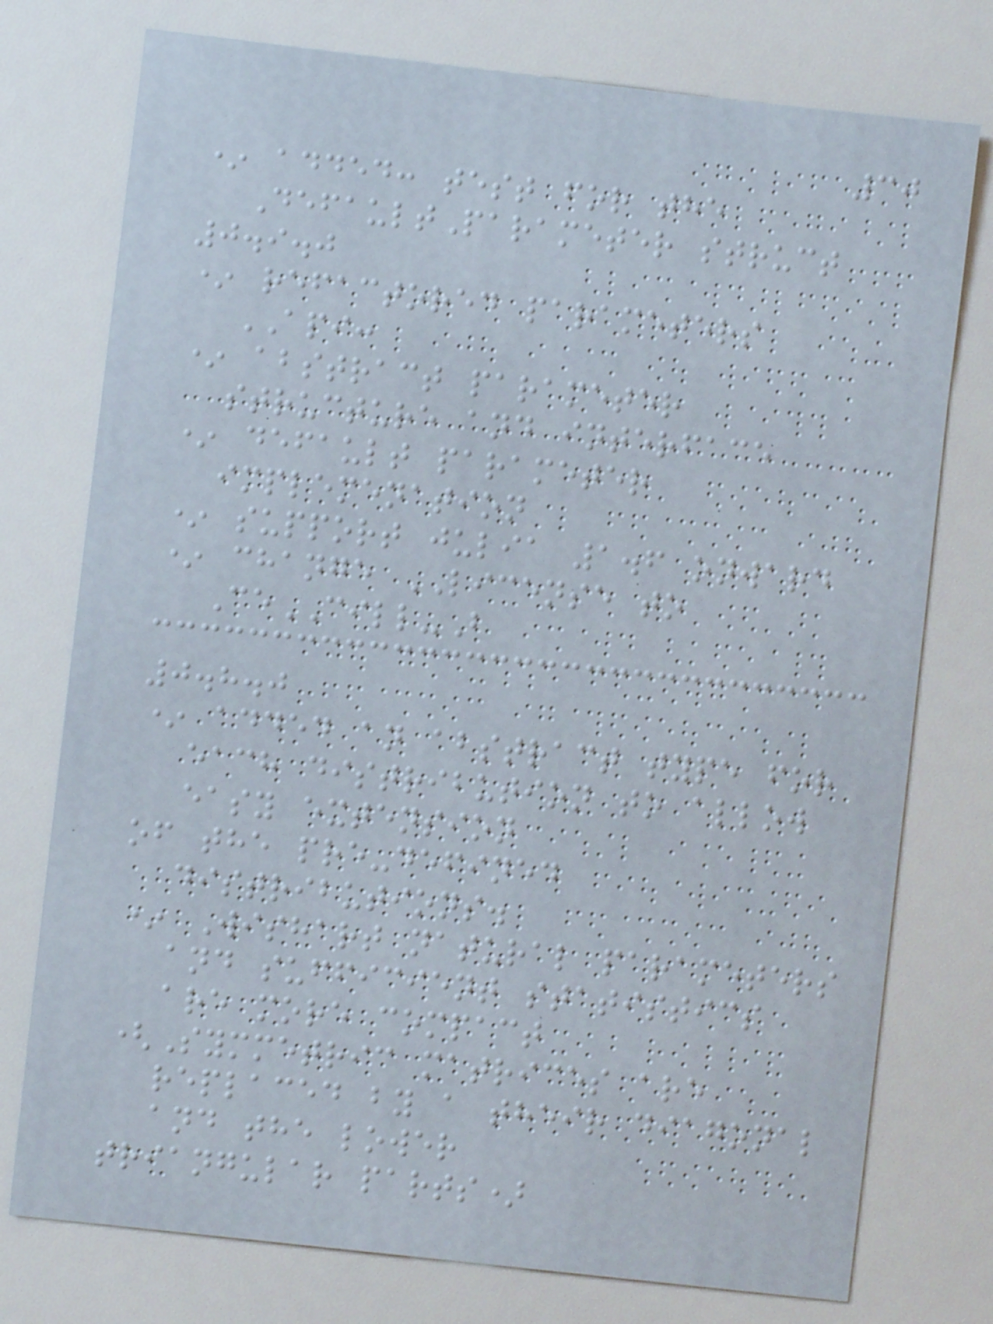30
* added: test for the
DefaultParameter struct
0.9.0
* refactored parameters
API:
* abstract parameter
structure and interface
* default parameter
implemenation
* support julia 1.6 onward
* change LICENSE to
CeCILL-B
0.8.0
* added an abstract type for
each distribution to allow
easy extension
of the pre-defined
distributions.
* Wishart natural parameters
and sufficient statistics
are more compact
(Symmetric matrices are
replaced by a their diagonal
and the lower
triangular parts)
